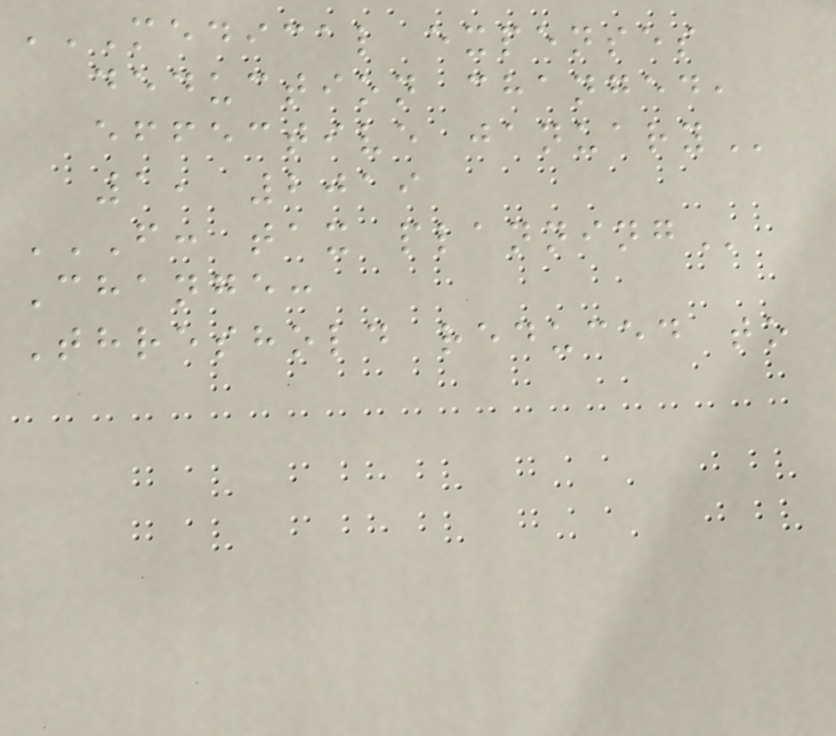MEDICAL EXPENSES
DEDUCTION CHANGED,
EFFECTIVE JANUARY
1, 2019
F: TAX PLANNING
Change:
Threshold reduced to
